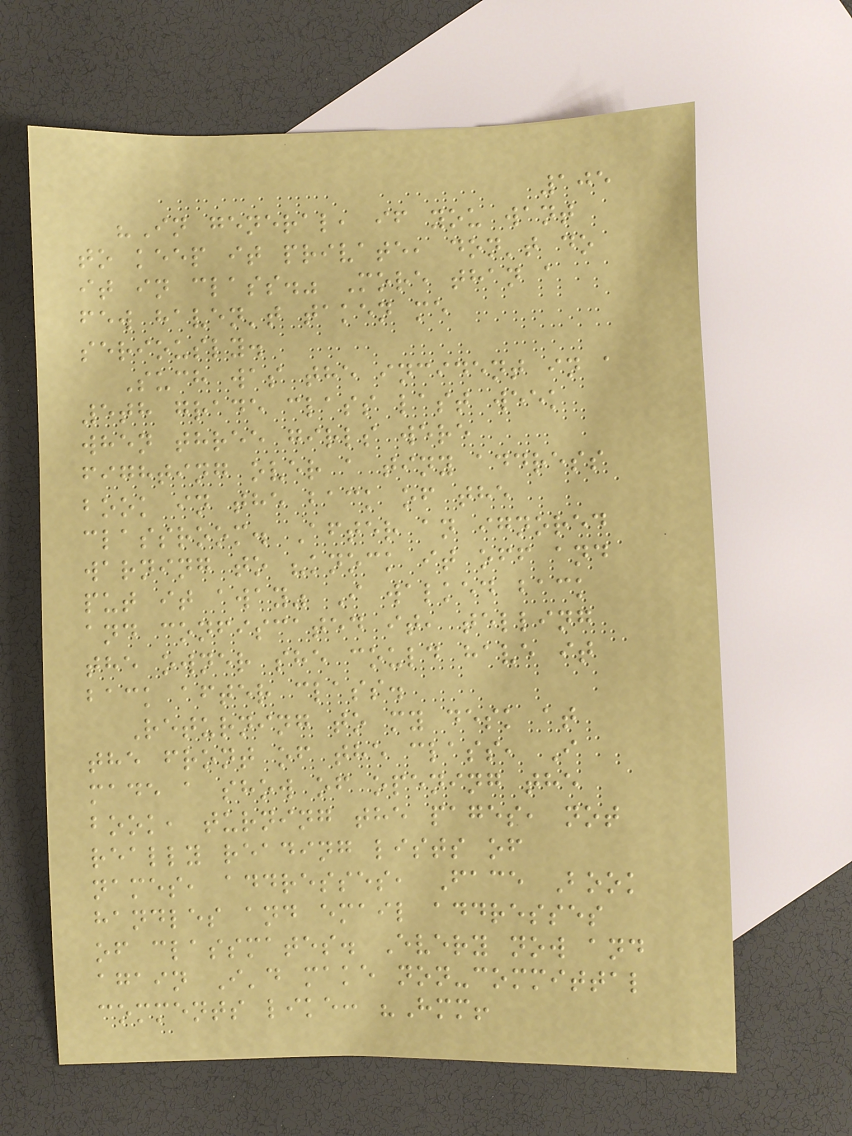105
"In general, if you want
to keep it private, don't do
it in class." More than a
few haven't taken me
seriously.
Such was the incident in a
5th grade class last week
when three girls were
fighting over a tiny address
book in the back of the
classroom. After an ignored
warning to "knock it off and
put it away" I walked back
and confiscated it, telling
the owner she could have it
back after class.
Returning to my desk at
the front of the class, I
made a show of opening the
book, turning the pages, not
really reading lists of
names, addresses, Face Book
handles and email addresses
of classmates. Every now and
again I'd make non-committal
comments like: "Hmm!
